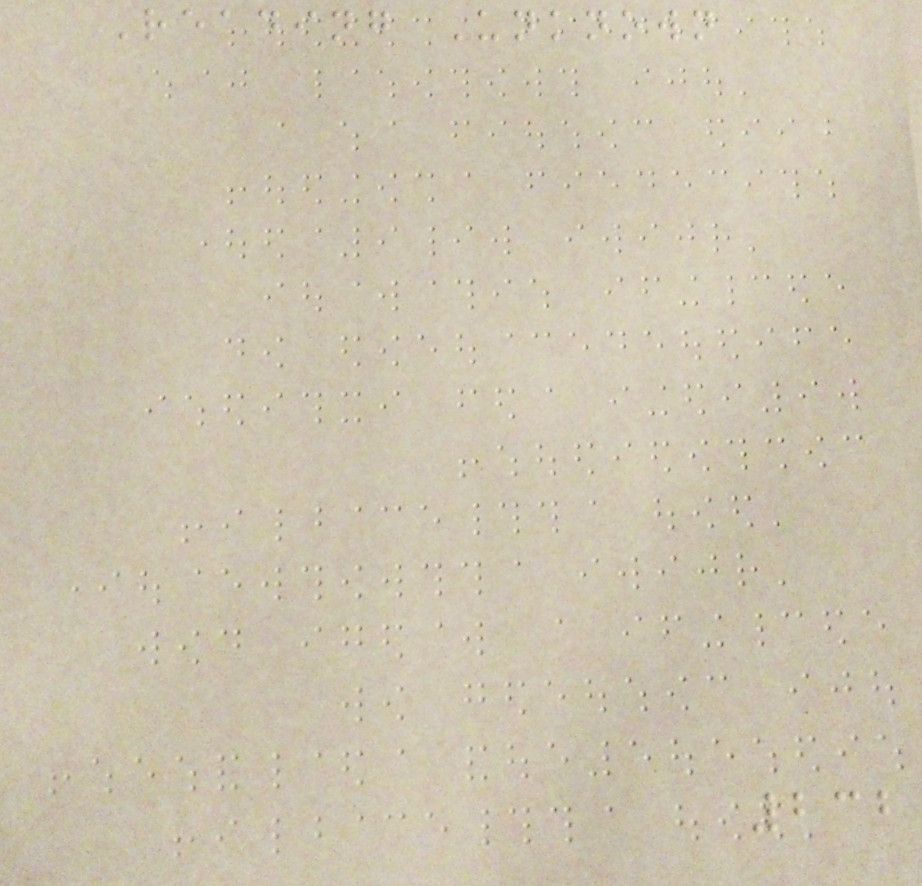Reading Unknown
232
